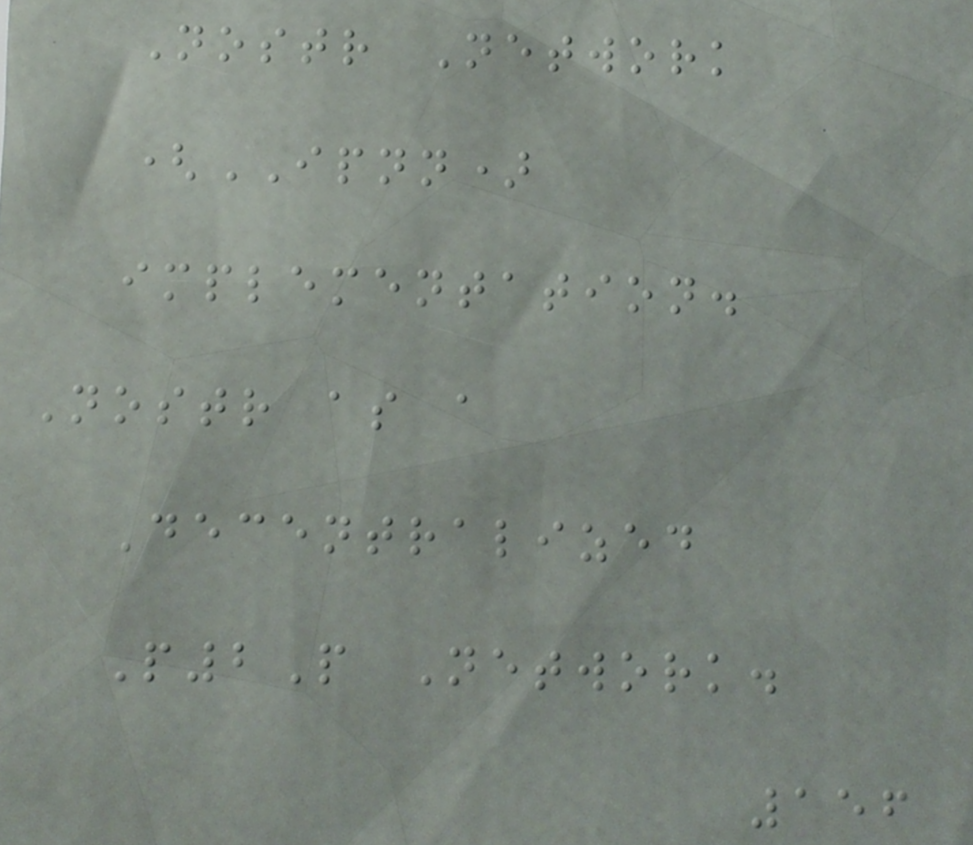Nostr Network
(IPNN)
implementation.
Nostr as a
Decentralized
P2P Network.
156
